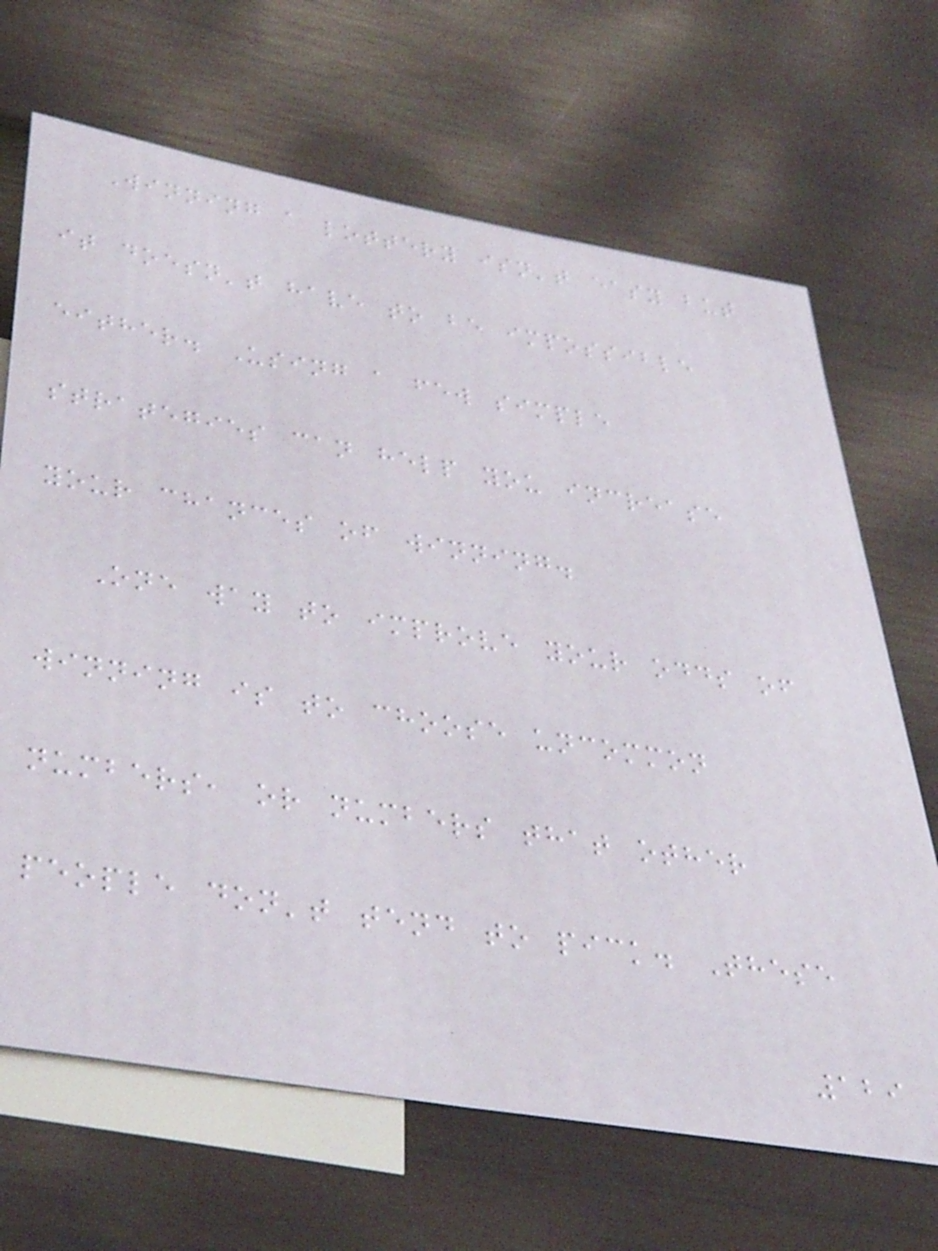Winning a lottery isn't easy but
it doesn't have to be impossible
either. Using a few simple
strategies can help you increase
your chances of winning.
One way to improve your odds of
winning is to choose uncommon
numbers, or numbers that other
people don't tend to pick. These
129
